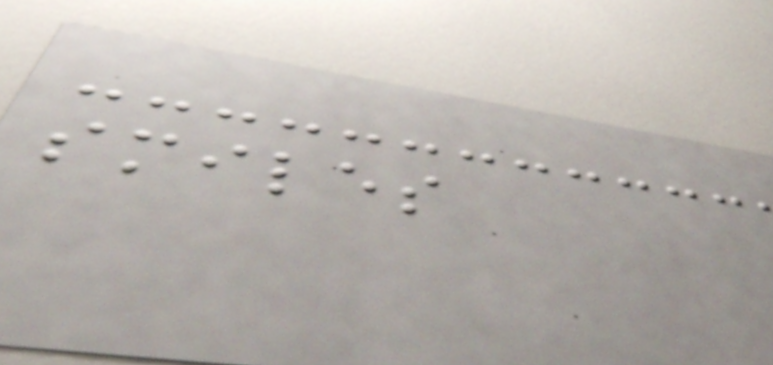smiles
